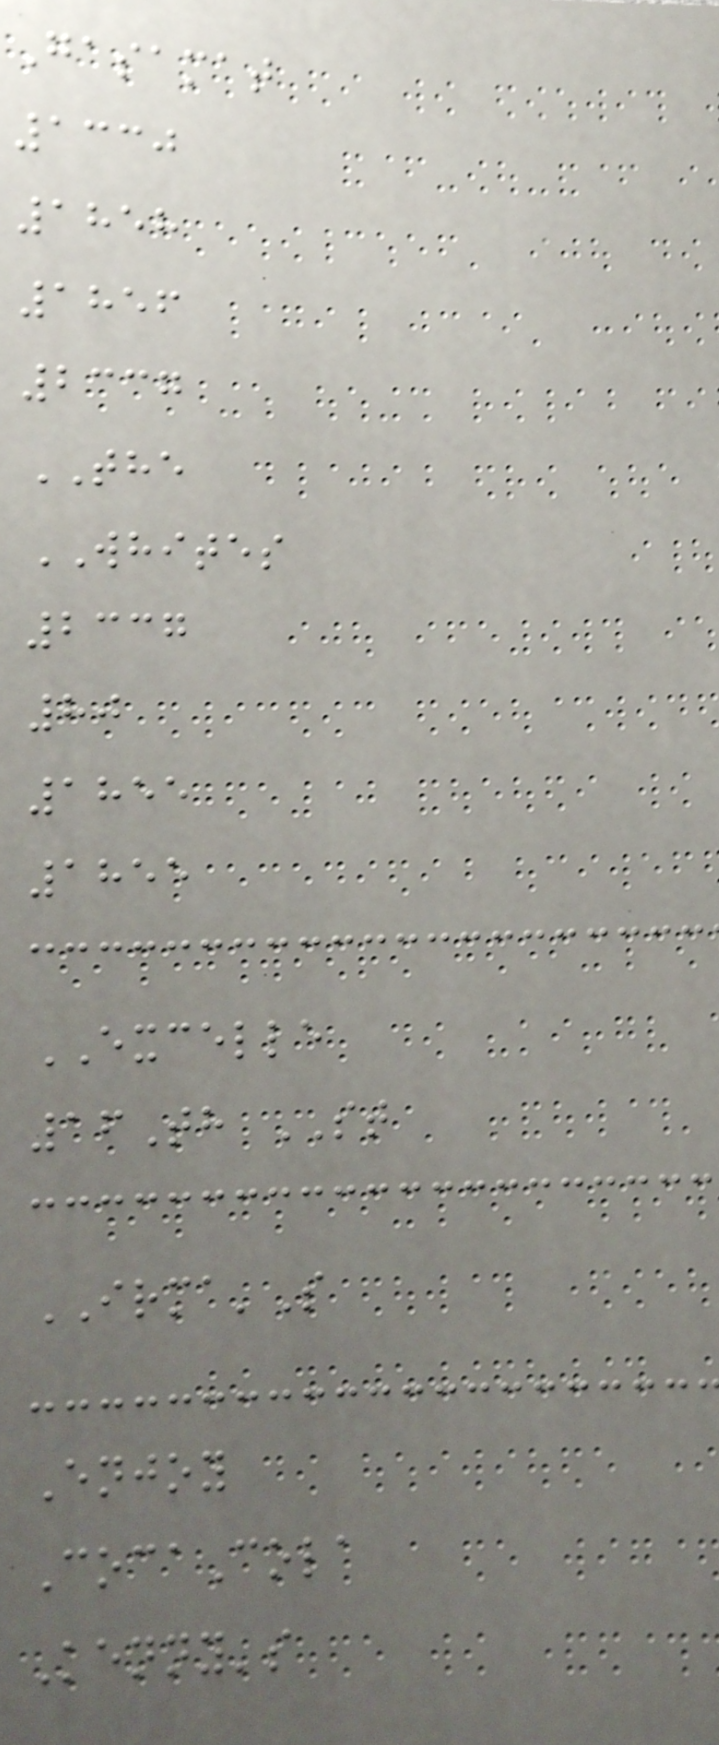Gasamat
1330
1858
1856
2337
THE
WHITES
2337
80
1855
1855
EXCELLE
16Th ST
IRMA'S
Enjoy
CocaCola
Kenny's
